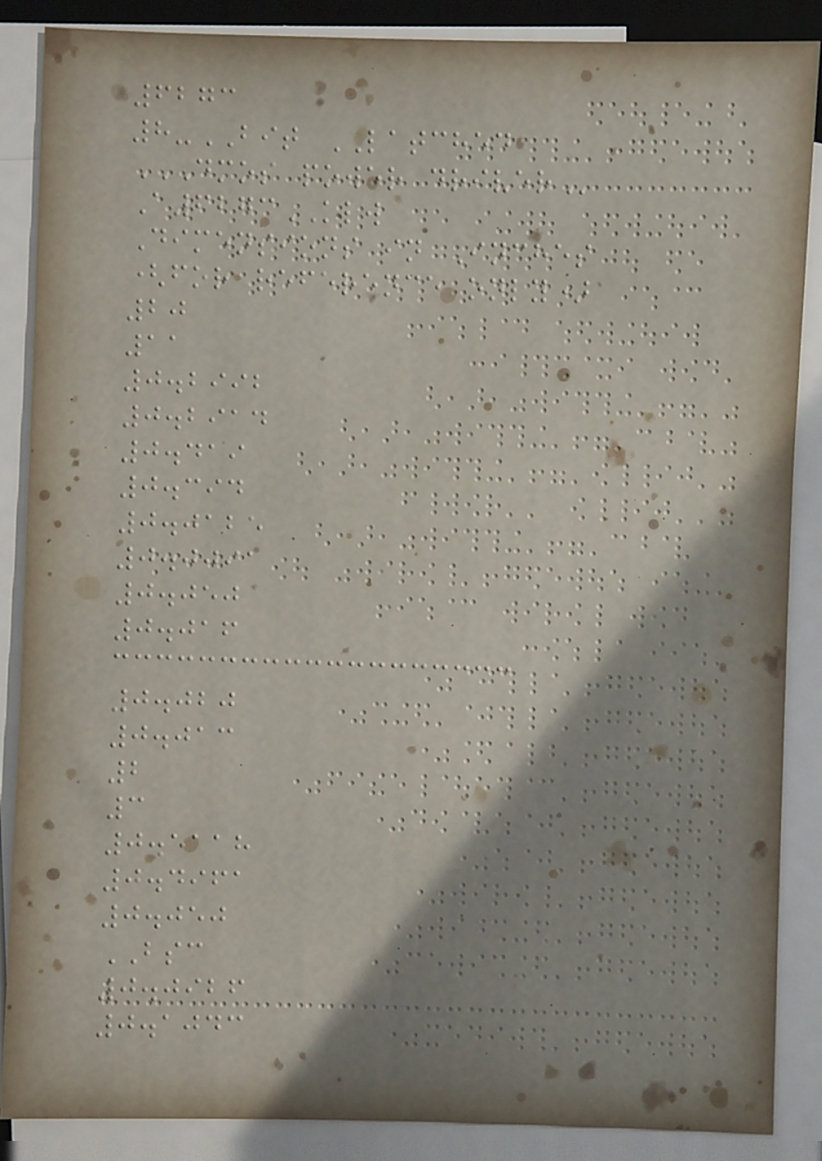6273
8-BIT LATCHED
DMOS POWER DRIVER
A6273KLW
Dimensions in Inches
(for reference only)
20
11
0.2992
0.2914
0.419
0.394
0.0125
0.0091
0.050
0.016
0.020
0.013
2
3
0.5118
0.4961
0.050
BSC
0.0926
0.1043
